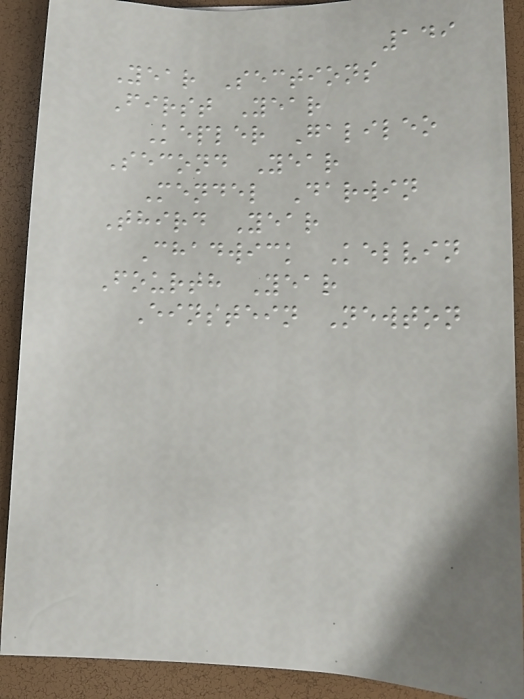149
Year Sections
First Year
Kepler Galileo
Second Year
Mendel Darwin
Third Year
Chadwick Kelvin
Fourth Year
Einstein Newton
